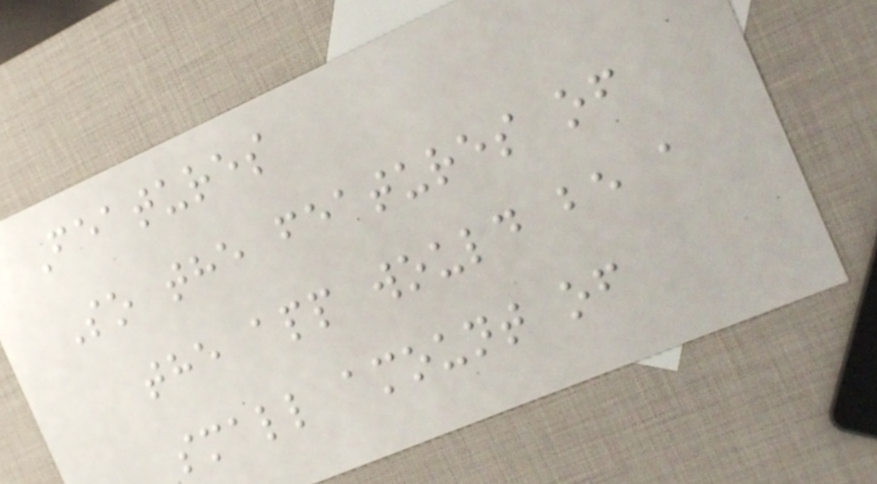Features
So the features of
the app would be a
small amount of
